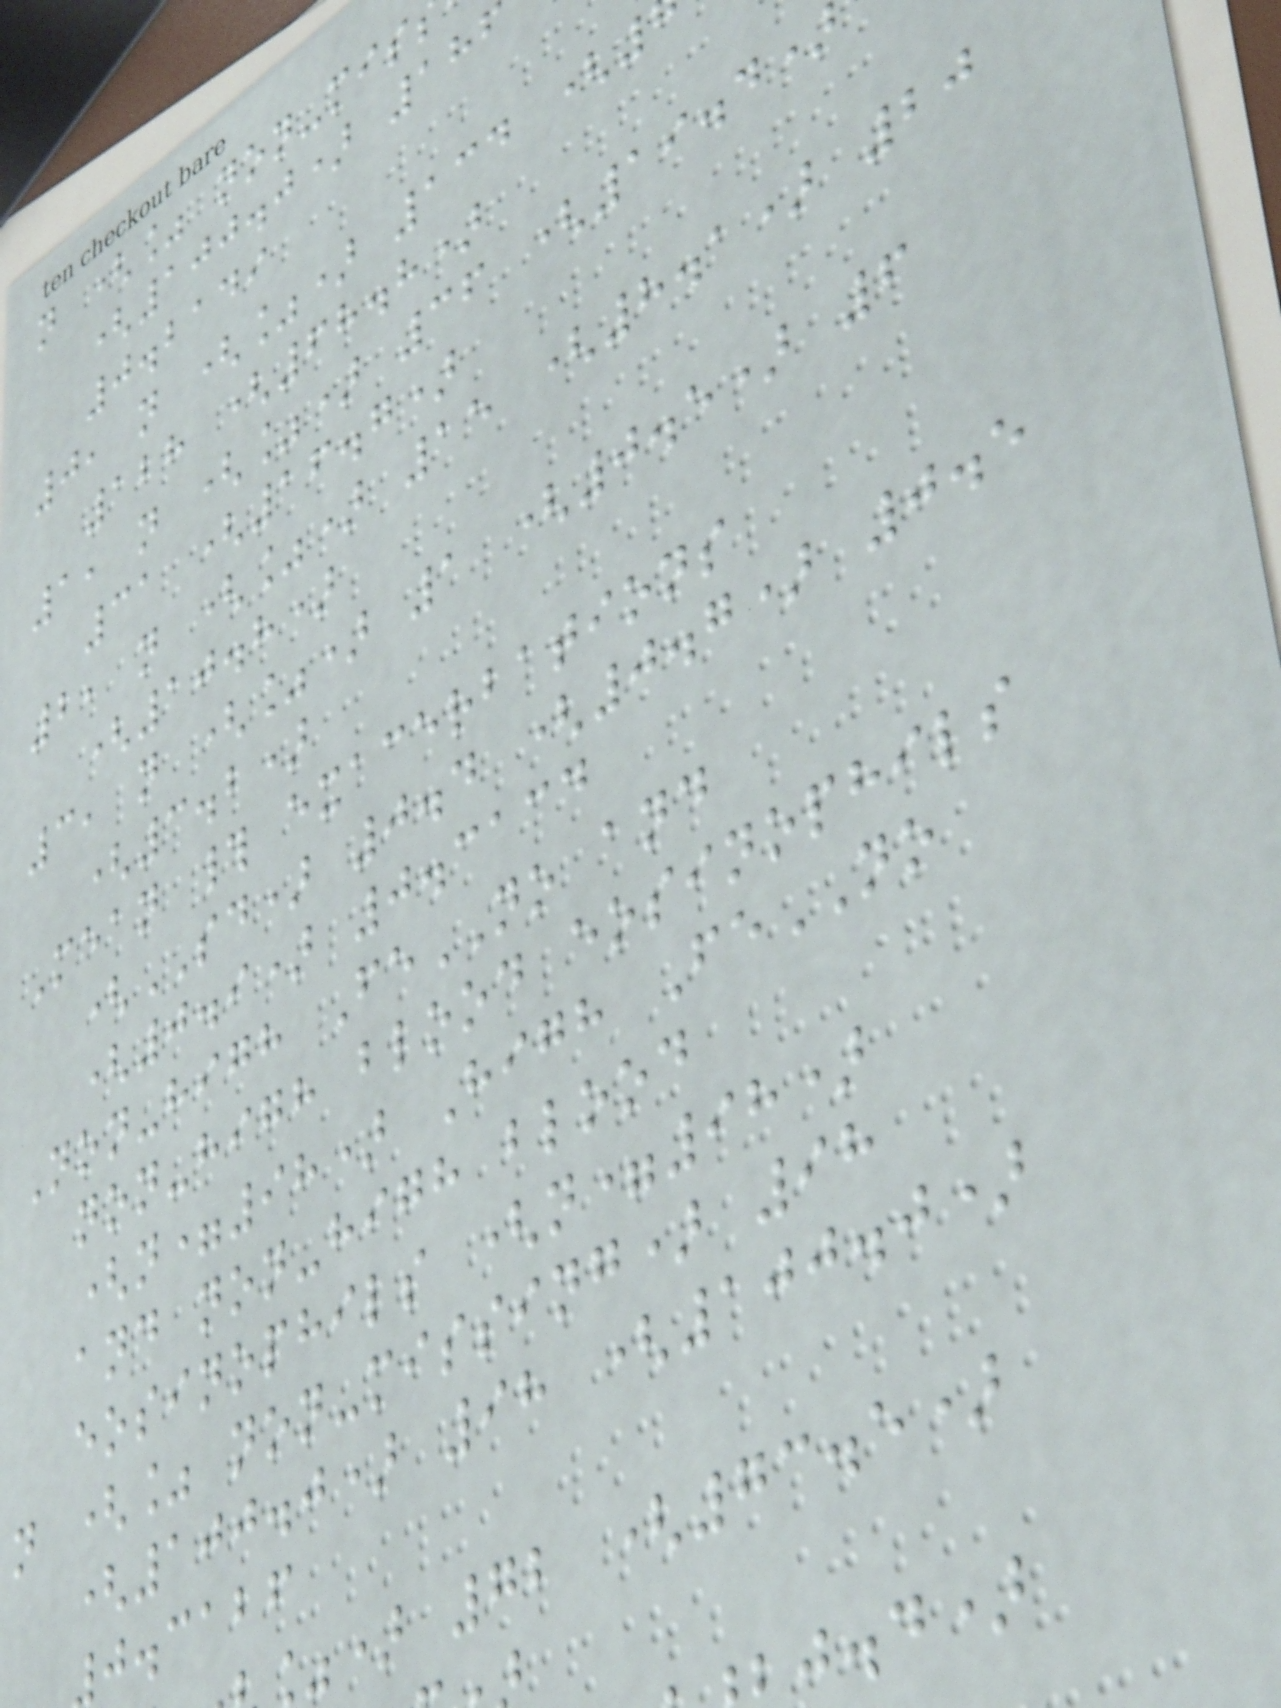n (% non-mis
(100.0) 186
0.2149
0, n (%) 134 (
128 (68.8)
1, n (%) 36 (19.4)
31 (16.7)
2, n (%) 15 (8.1) 20
(10.8)
3, n (%) 1 (0.5) 6
(3.2)
Mean # exacerbations
(SD) 0.4 (0.7) 0.5
(0.9) 0.3134
Non-high FeNO and
non-high blood eosinophils
(n=98) High FeNO
and non-high blood
eosinophils (n=98)
n (% non-missing) 98
(100.0) 98 (100.0)
j.cabf
) 72 (73.5)
